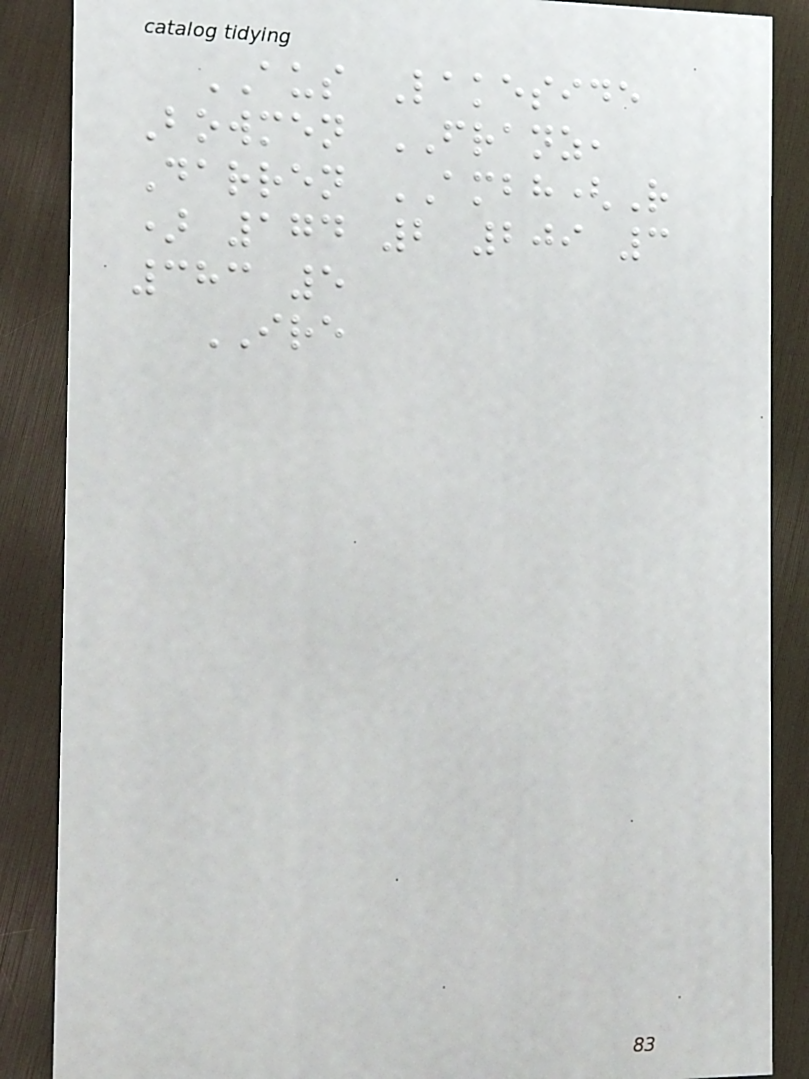AUS Lakeside
Bowmen FRANZ,
Darren AMBH(R
) 174 2 209 3
383 5
IRE
